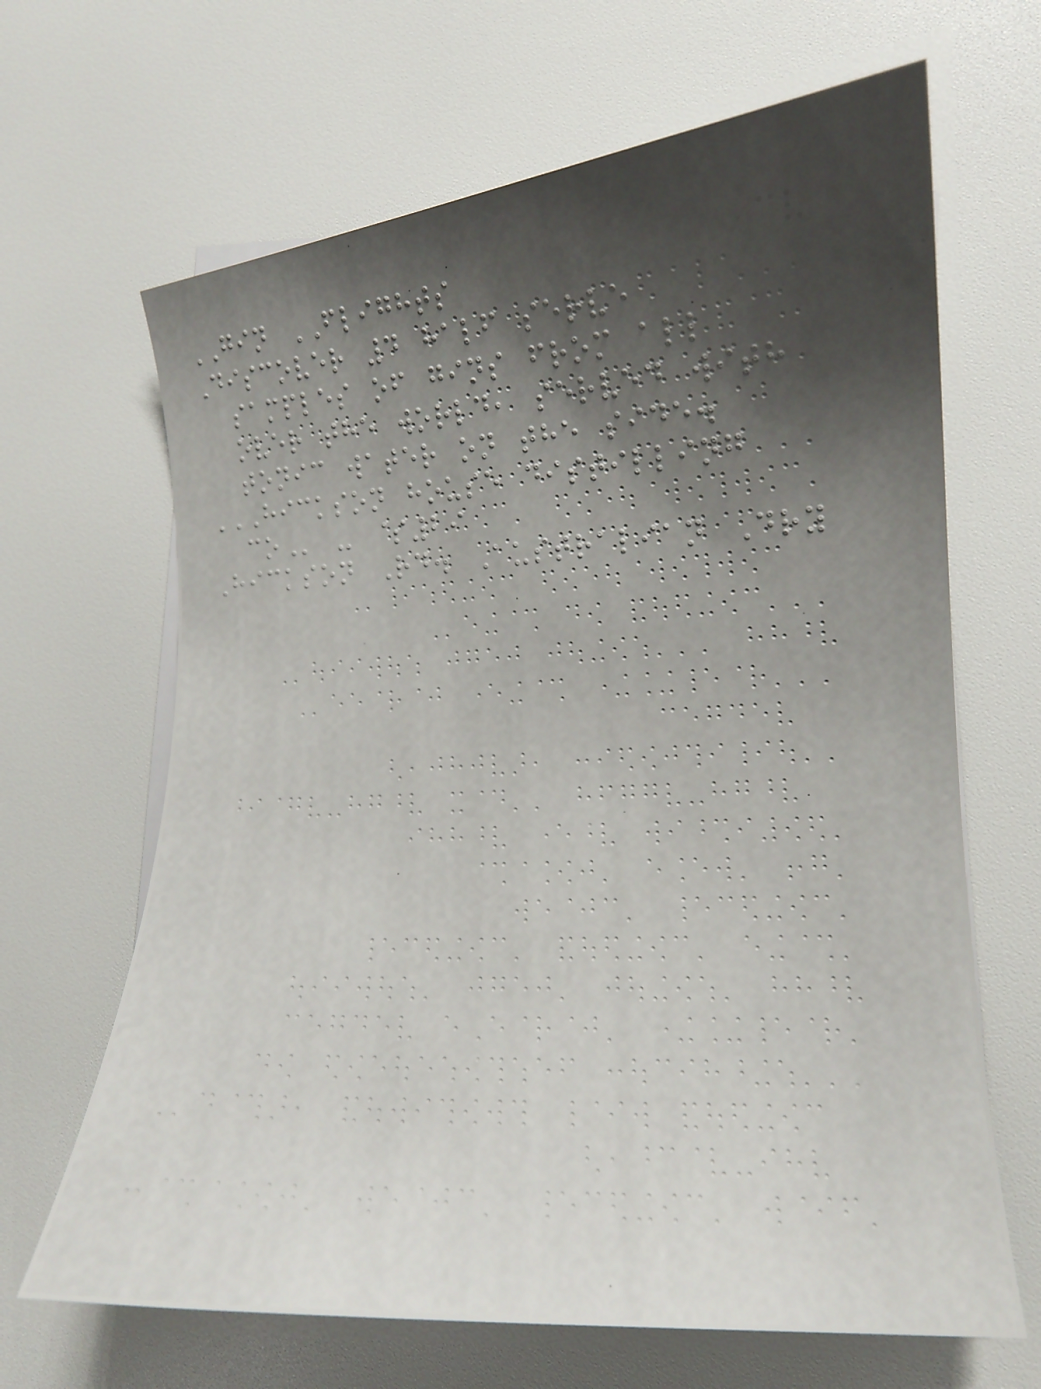GIN FLIGHTS
Discover 4 half serve
samples of gins from all
over the world, served with
tonic water on the side.
HICKSON HOUSE DISTILLING
CO - $29
Hickson Rd. Australian Dry
